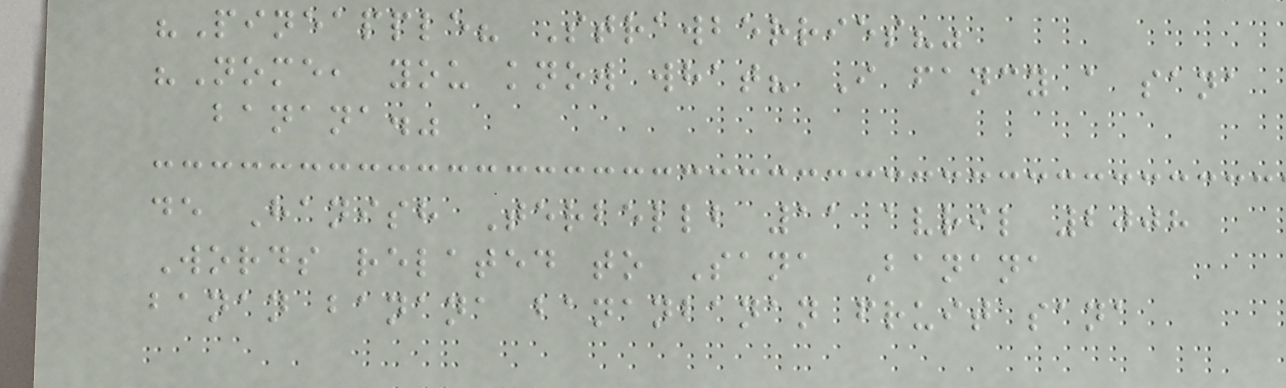"Pineapple? Strawberries?"
"Nome, you know what? I fancy a sana
banana."
de Hanish Terbellb 11 avril 2008
Words related to Sana Banana
banan banana bananbanan fruit sana
